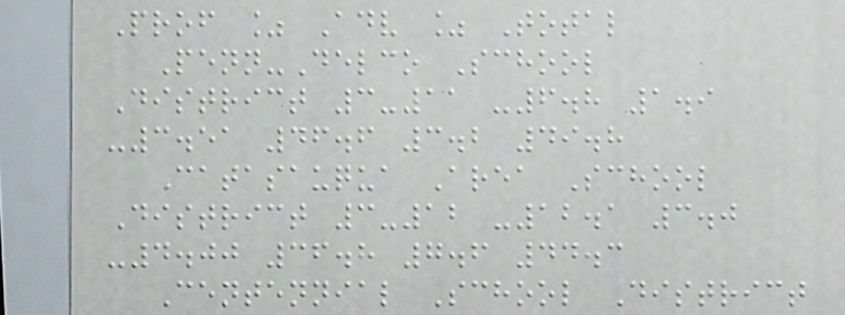Prof % Adv % Total
Penn-Delco School
District 3-11 -6.8 1.9
-3.51 46.6 3.2 49.8
Catasauqua Area School
District 3-12 -12.1 3.0
-4.00 36.8 7.6 44.3
Centennial School District
